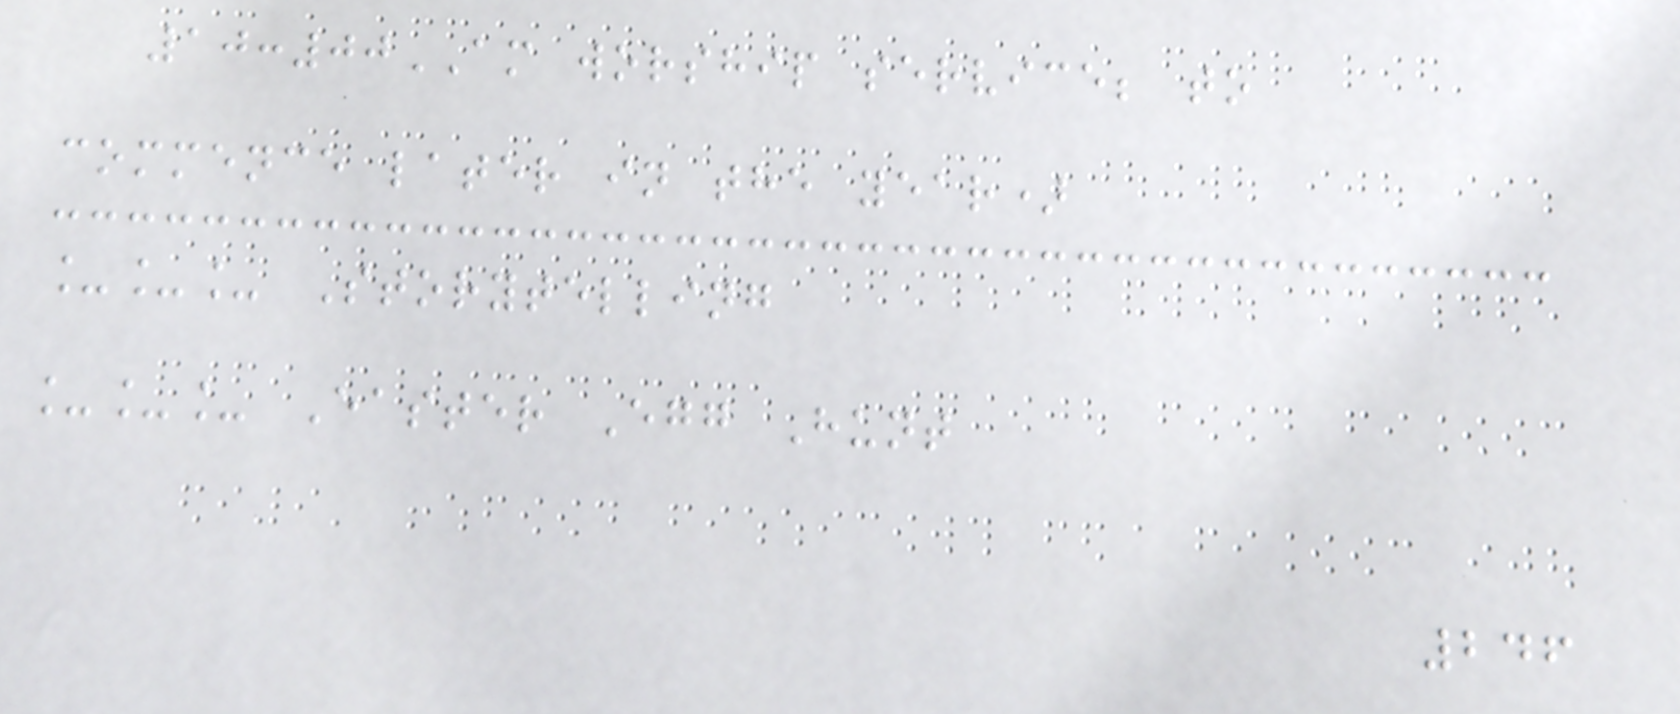10:00AM worship service; to
commence later in the year)
___ Storytelling
___ Easter Egg Hunt
246
